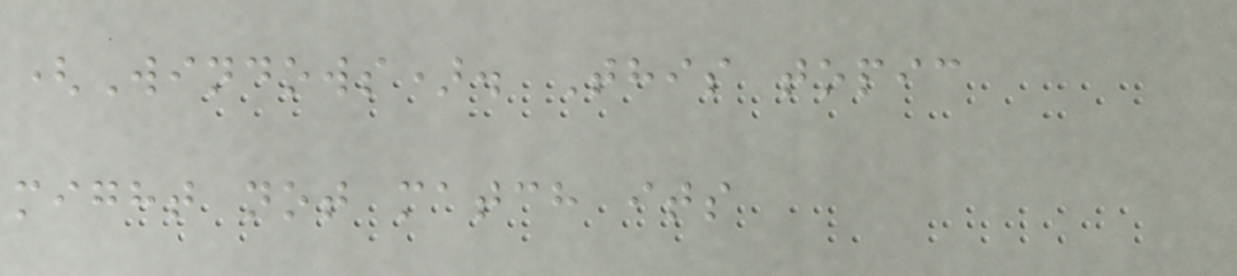(Windows). This topic
might not match its
